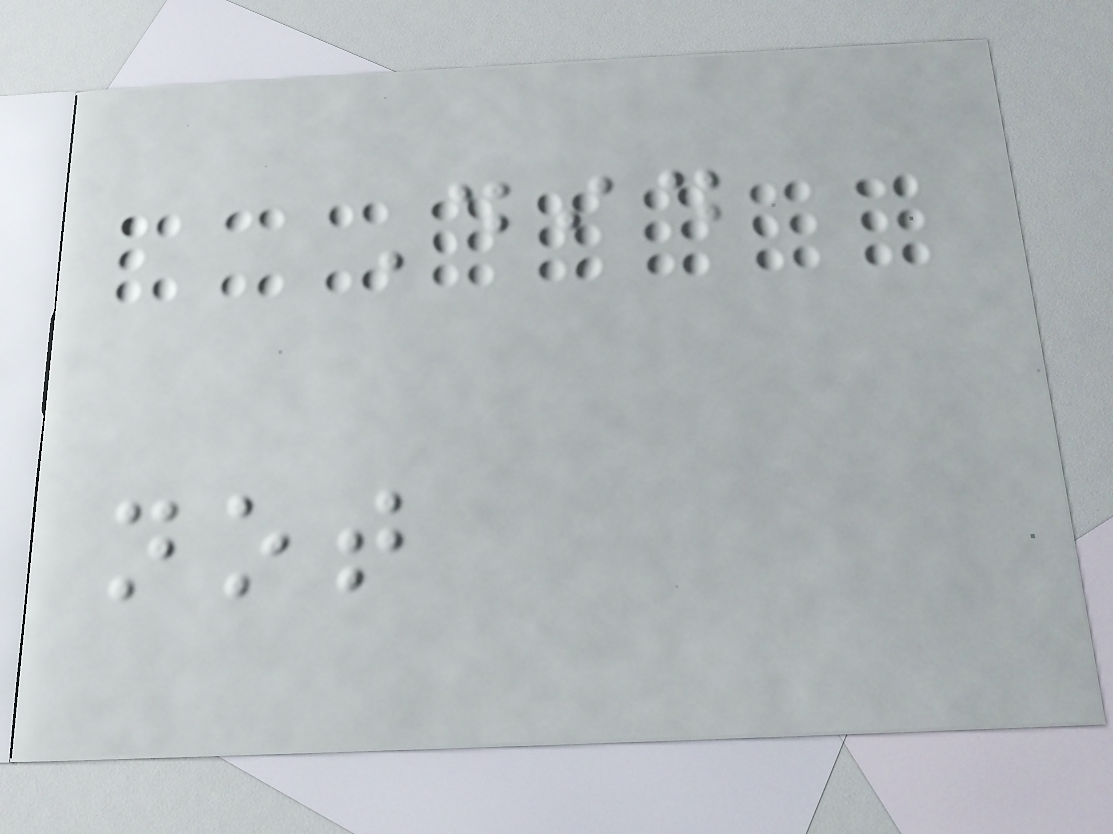Did
not
